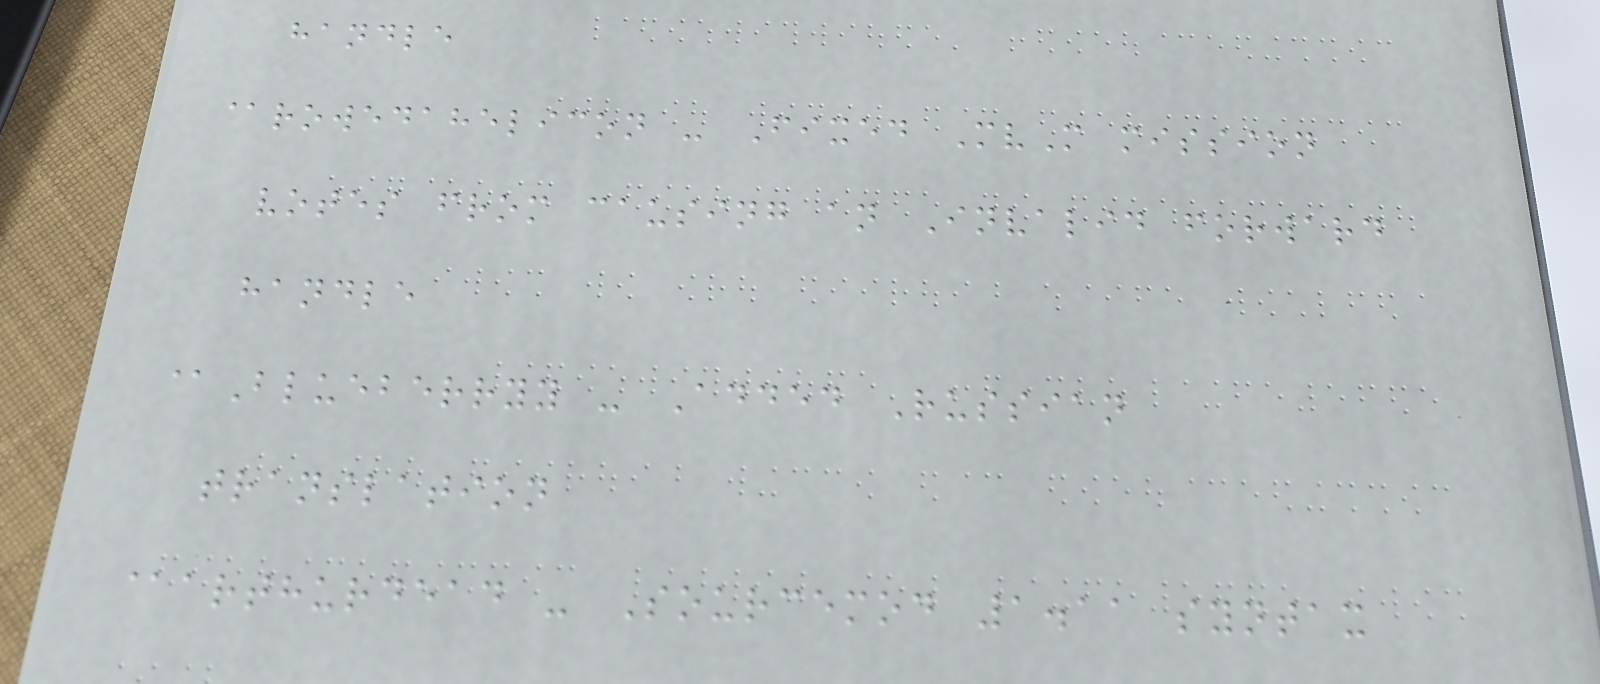handle
@rowedahelicon - Fixed MvM mission
votes from causing an Invalid forward
handle
@Blueberryy - Added Russian
translation
@arthurdead - Sourcemod 1.11 syntax
